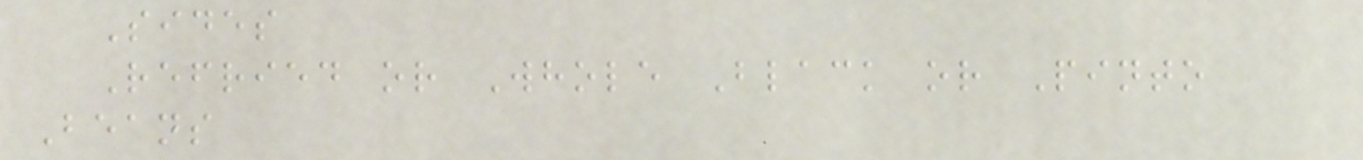Sides
Refried or Whole Black or Pinto
Beans
